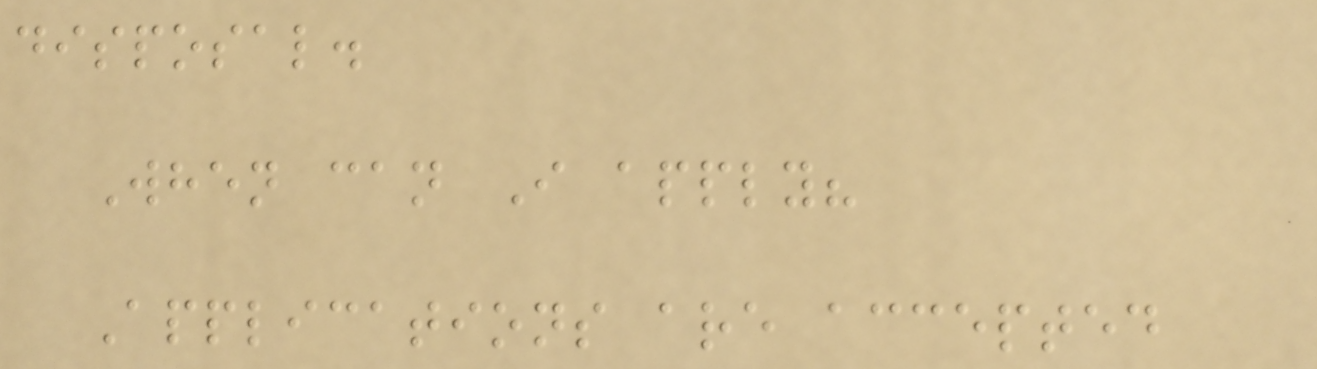disposal.
When can I apply?
Applications are accepted
